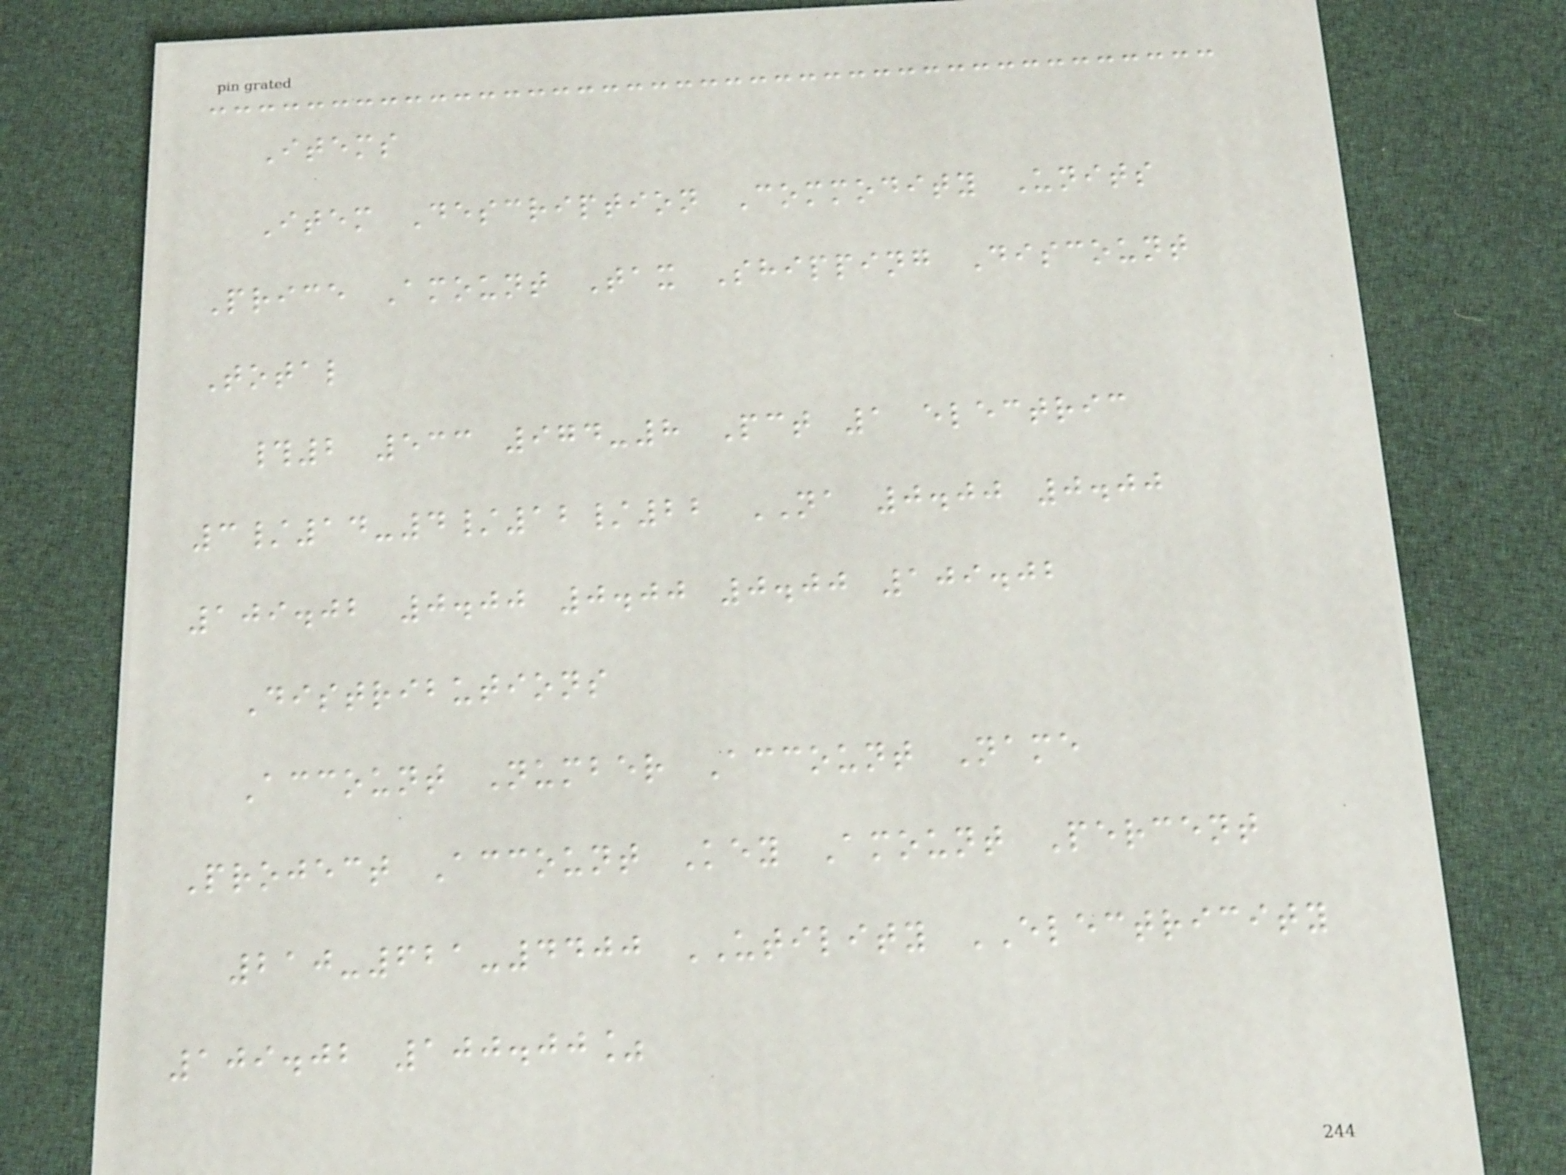Items
Item Description Commodity Units
Price Amount Tax Shipping Discount
Total
#2 533 974-8 Pct 1 electric
3/14-4/12/22 NA 0.00 0.00
109.02 0.00 0.00 0.00 109.02
Distributions
Account Number Account Name
Project Account Key Amount Percent
210-621-4400 UTILITY ELECTRICITY
109.02 100.00%
